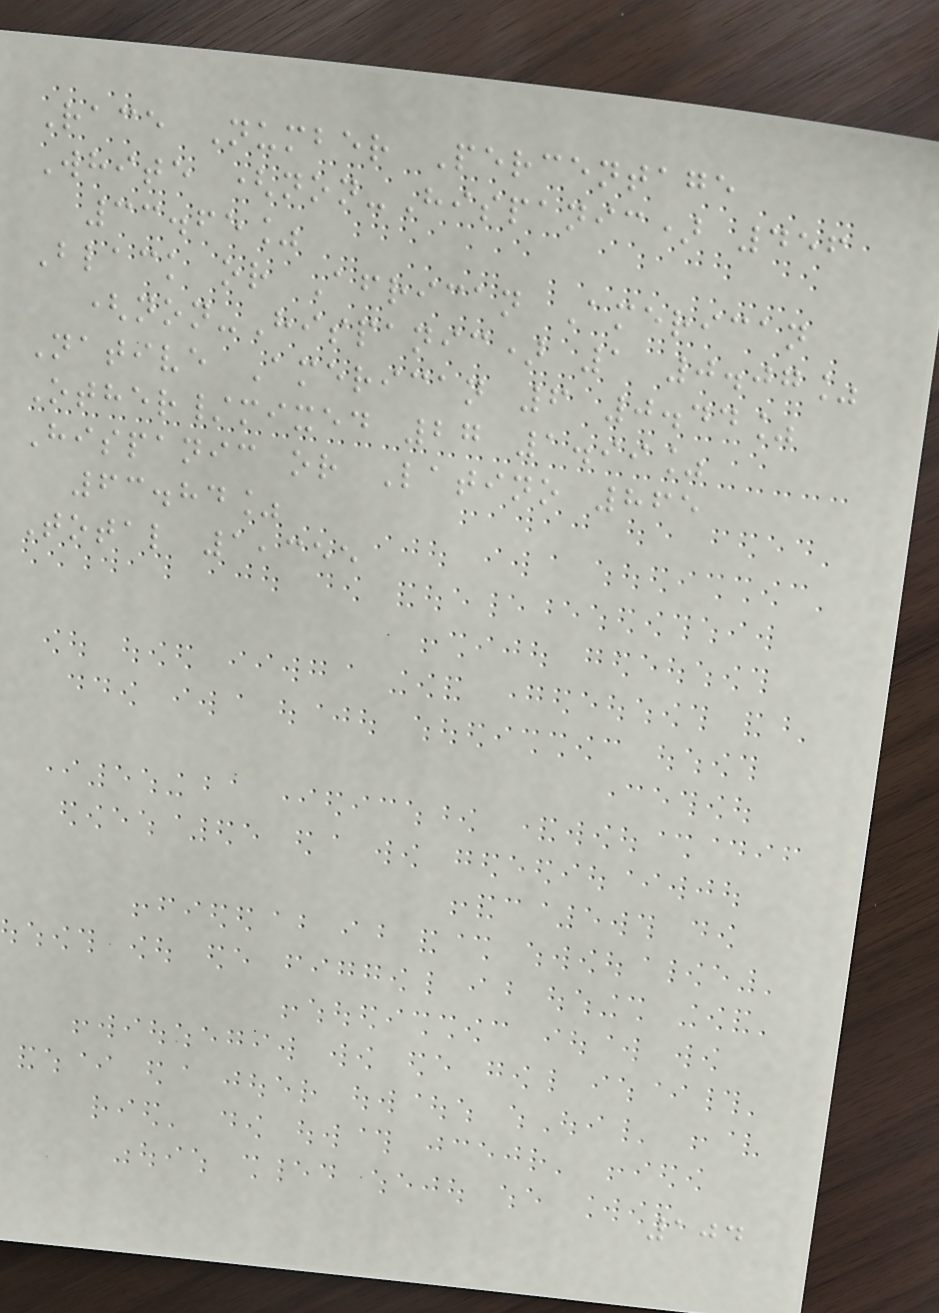Race Number Percentage
White (non-Hispanic) 456
33.65%
Black or African American
(non-Hispanic) 1 0.07%
Native American 6 0.44%
Other/mixed 27 1.99%
Hispanic or Latino 865
63.84%
Total 1,355
104
